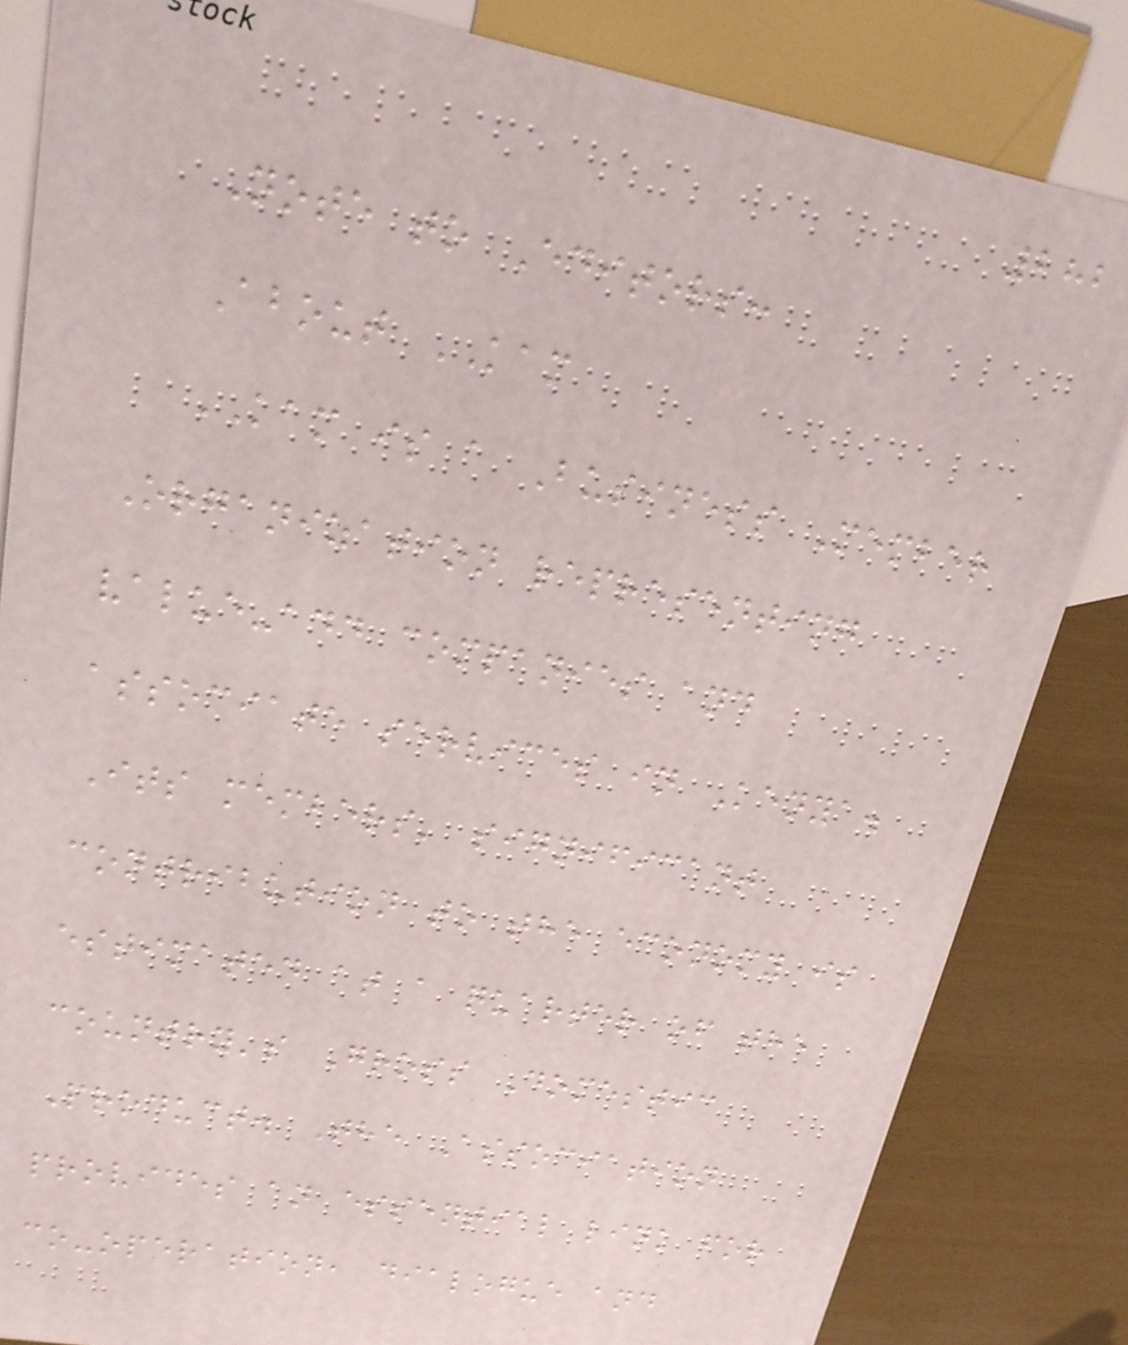282
Note to Editors:
About KAM
KAM is a Business Member
Organization representing
value-add companies and
associate services in Kenya.
Its members' significant
contribution to the economy is
estimated at a quarter of the
country's Gross Domestic
Product. The Association
provides an essential link for
co-operation, dialogue and
